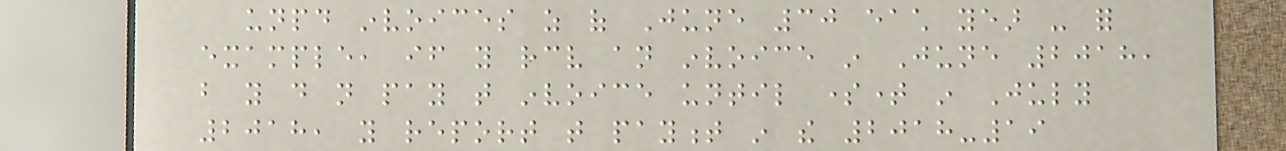unpaid invoices as of June 30 each year - for
example, if you receive an invoice in June 2018,
but you do not pay that invoice until sometime in July
2018, you report that payment in the 2018-19
